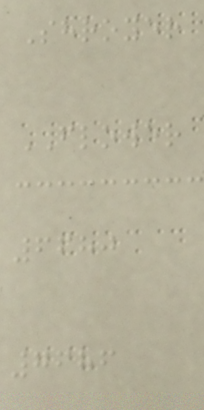Shroyer
FLOWER
6680
7686
